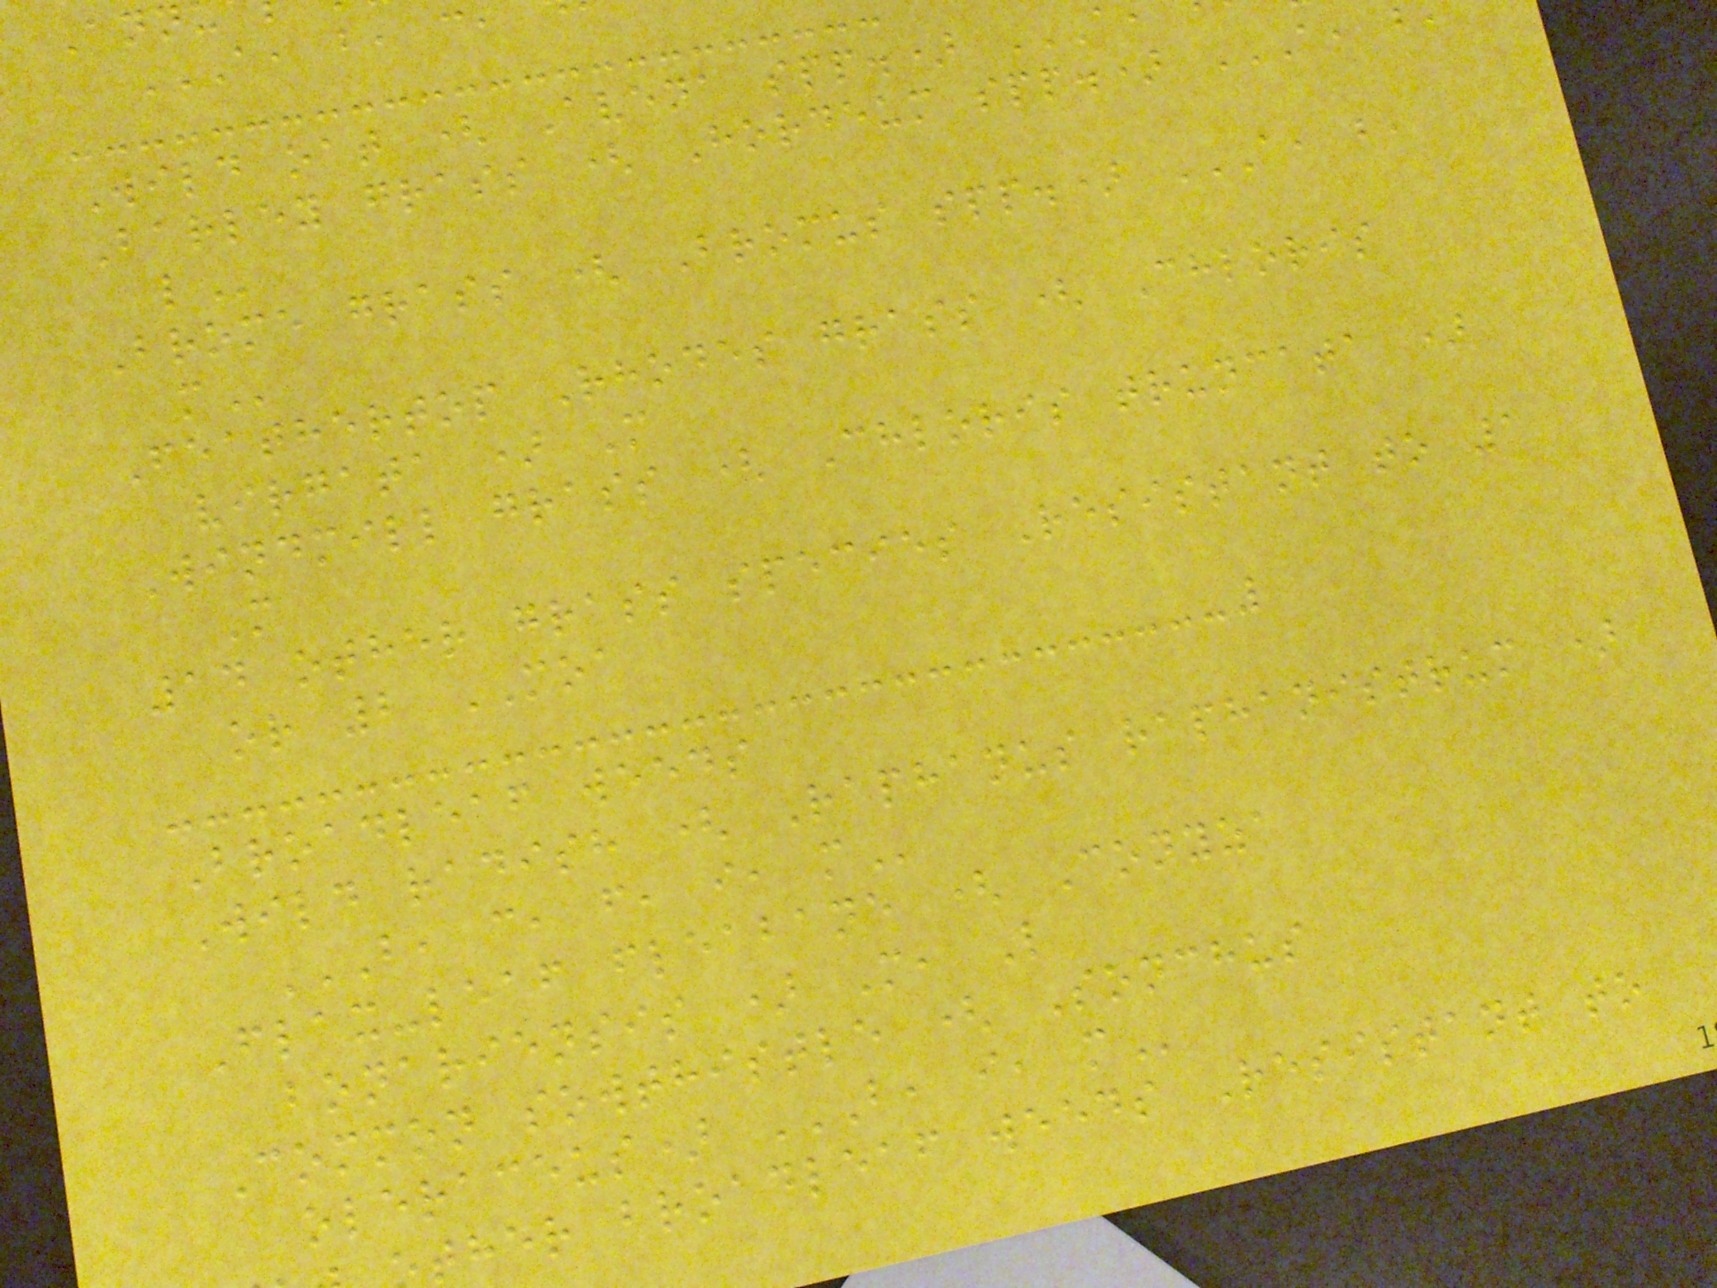Wild oat ( Avena spp.)
Brome grass ( Bromus spp.) A, B,
Feathertop Rhodes grass ( Chloris
virgata ) M
Windmill grass ( Chloris truncata )
M
14 other grass species Resistant to 1
or 2 MOA
Broadleaf weeds
Wild radish ( Raphanus raphanistrum )
B, C, F, I, M
Flax-leaf fleabane ( Conyza
bonariensis ) M, L
Common sowthistle ( Sonchus
oleraceus) B, I, M
ther broadleaf weeds Resistant to
